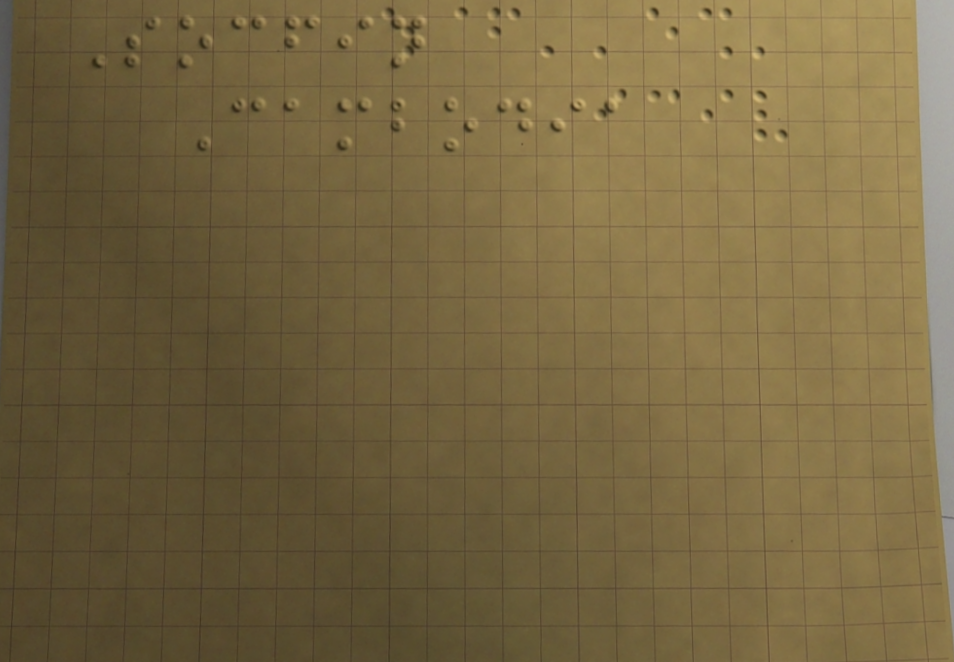Socfin
Cambodia
